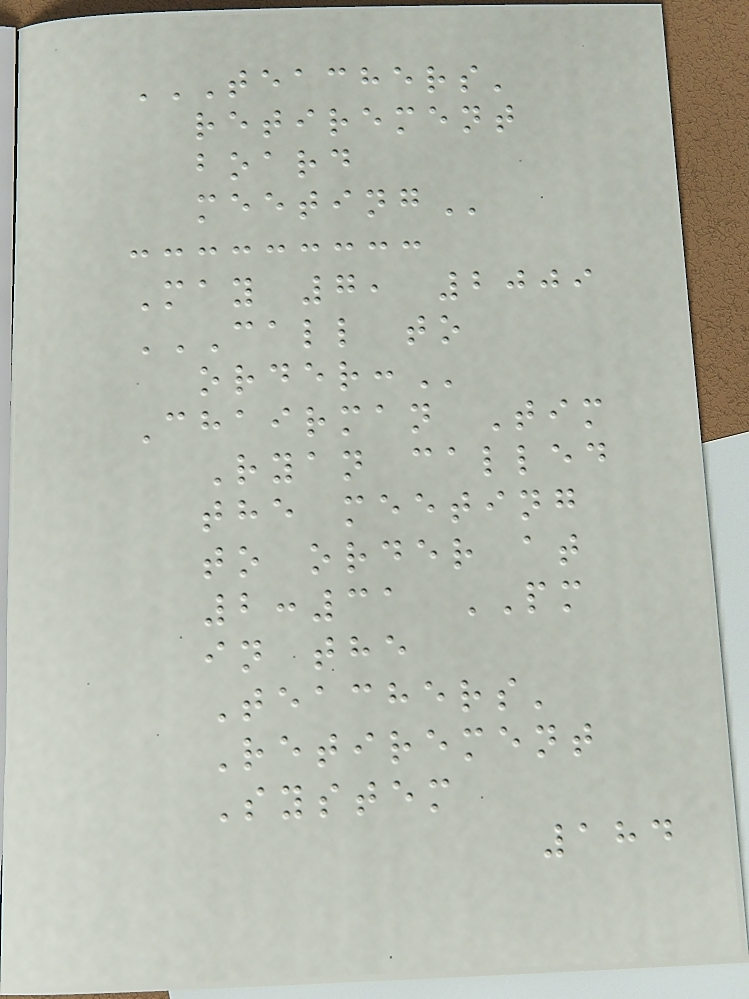TEACHERS'
RETIREMENT
BOARD
MEETING
May 7, 2009
CALL TO
ORDER:
Chairman Tim
Ryan called
the meeting
to order at
2:31 PM
in the
Teachers'
Retirement
System
184
